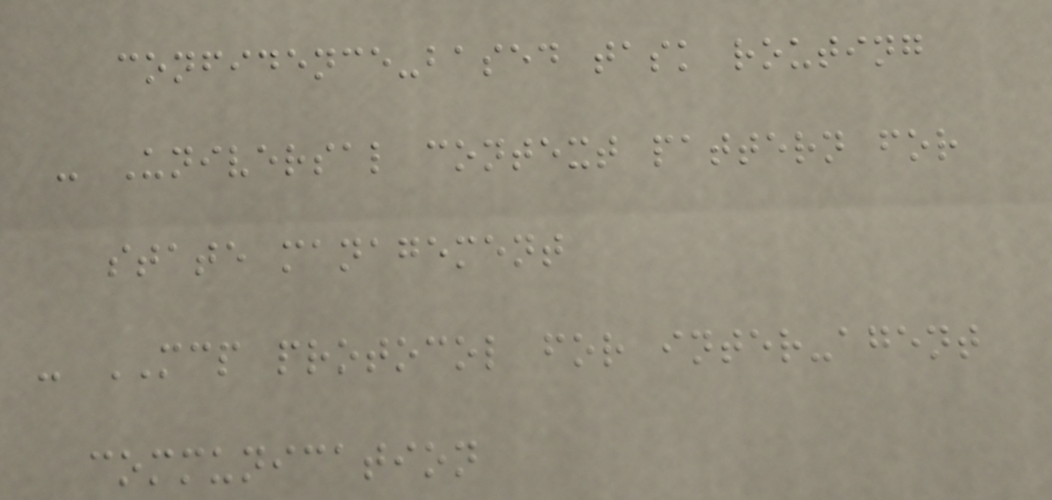confidence-based task routing
- Universal context pattern for
state management
- MCP protocol for inter-agent
communication
